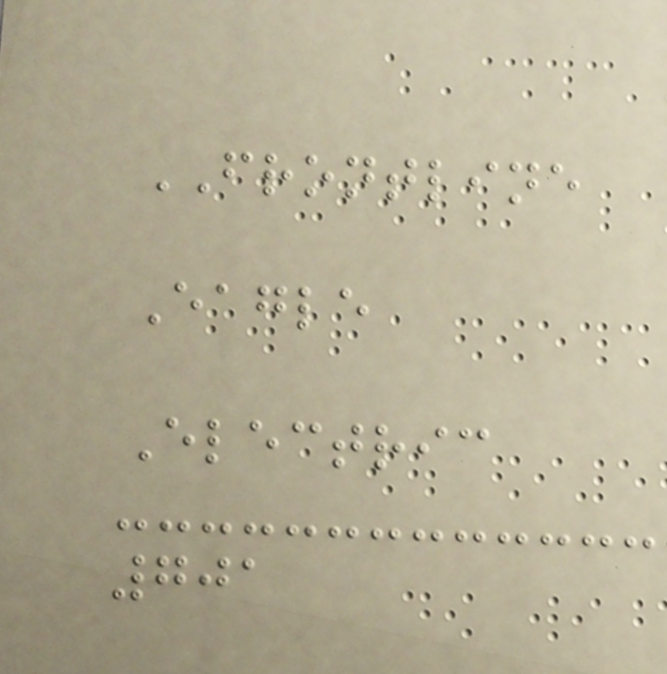FRONTLINE
Eagle
Electric
701
